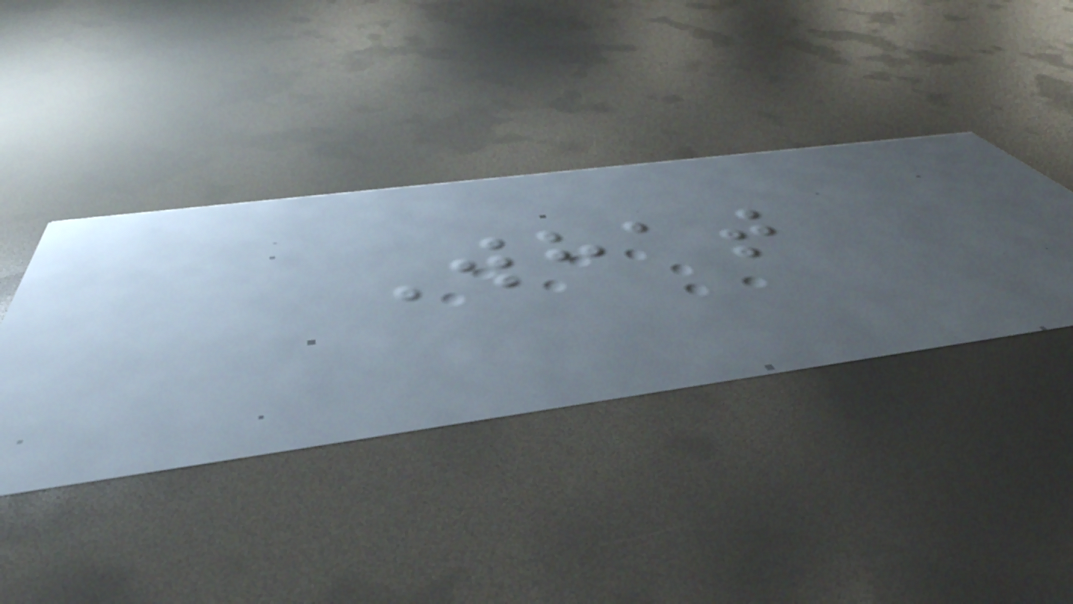What
